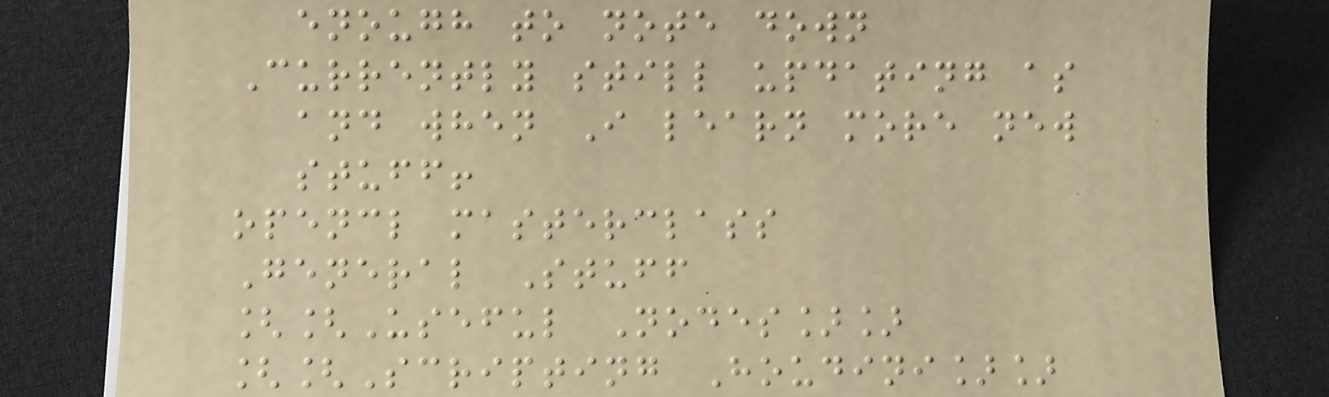enough to note down
Currently still updating as
and when I learn more new
stuff!
opencl masterclass
General Stuff
[[Useful Nodes]]
[[Scripting Houdini]]
